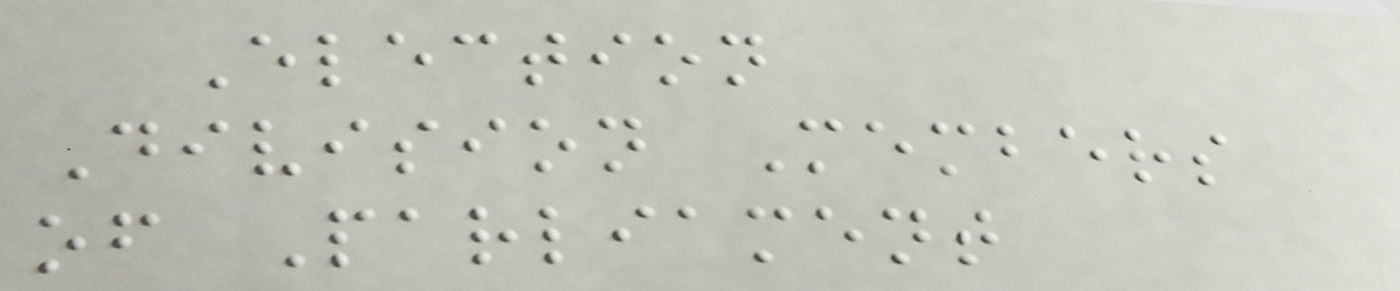Election
Division Members
of Parliament
